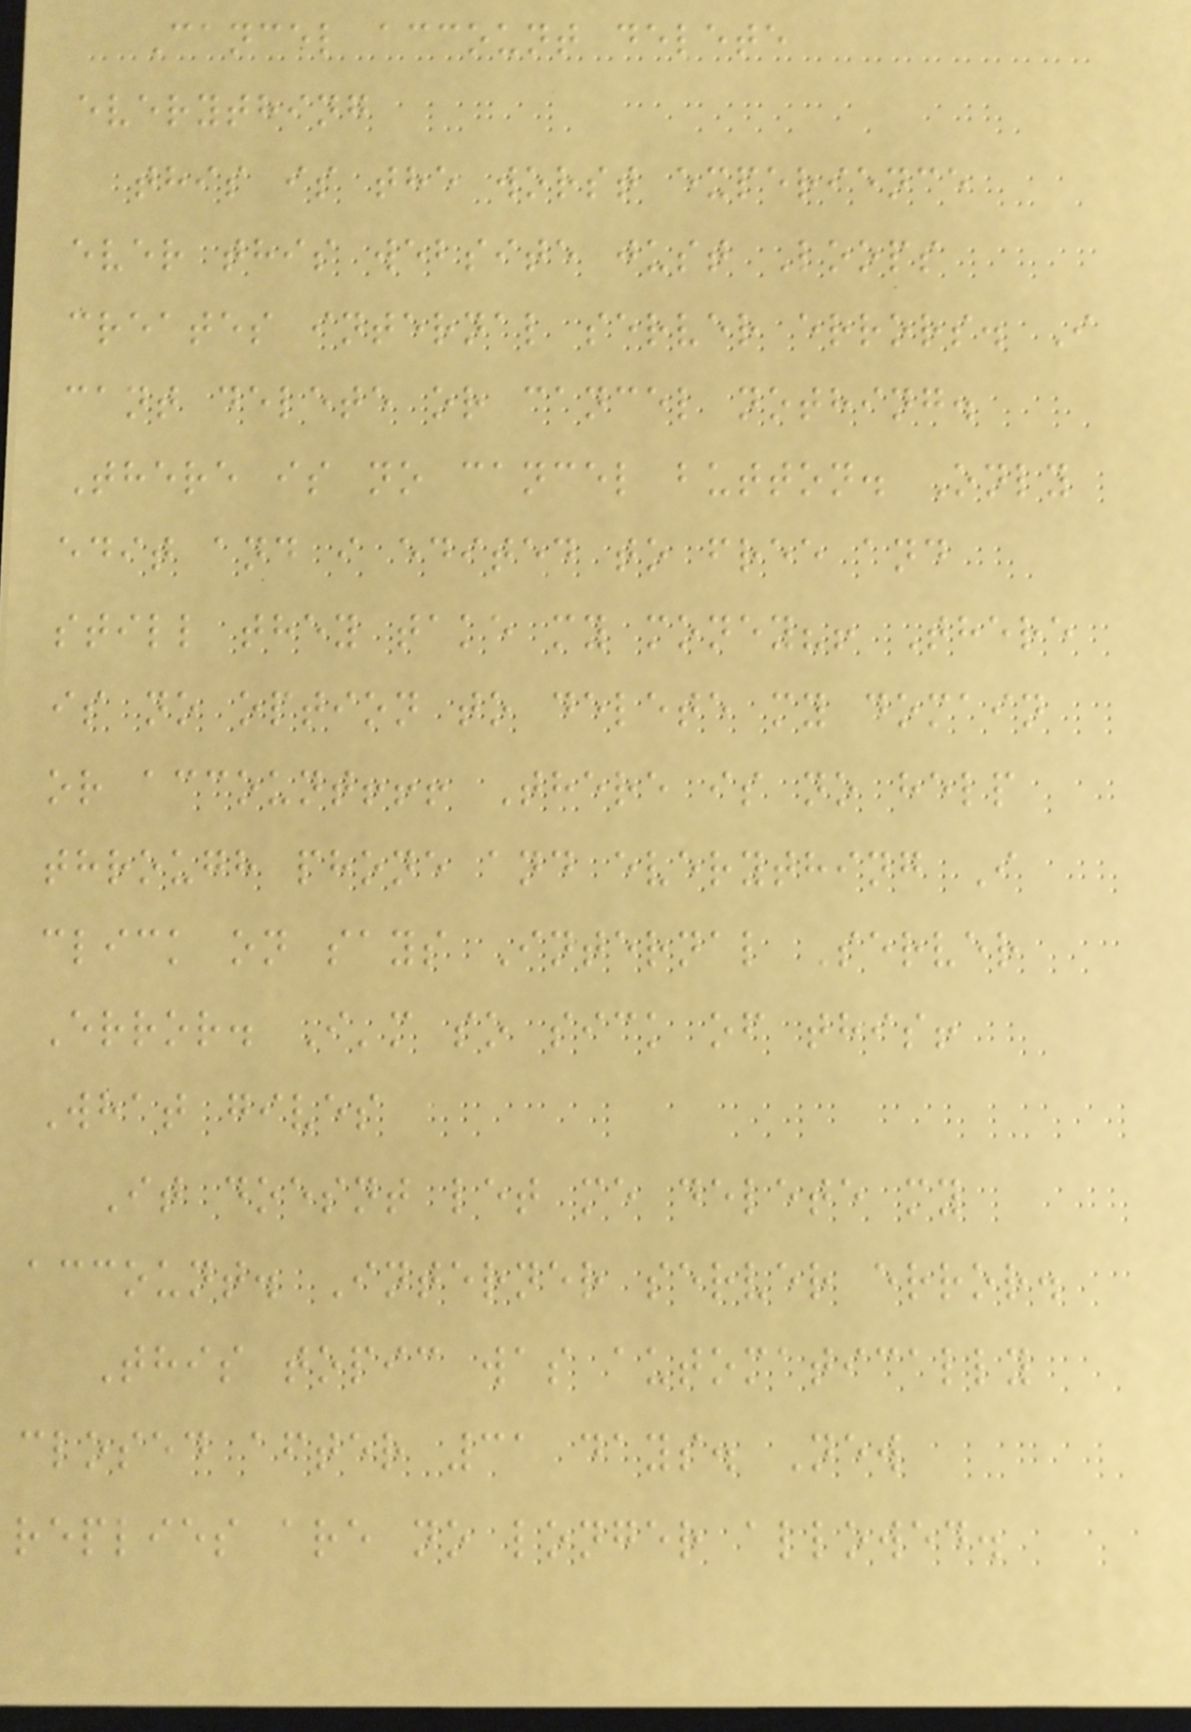Cancel account delete
everything
this is the worst experience
ever this website just Loops
creates internal server errors. I
cant delete or cancel nothing.
There is no cancel button. Only
edit and i edited to free and
still they take my money?! There
is no option to delete my domain
or account!!! There is no help
through phone and everything I
click on says Internal Server
Error. I'm so sick of this!
What gives
It doesnt let me delete my
account. Interner server error.
This topic was automatically
closed after 31 days. New
replies are no longer allowed.
